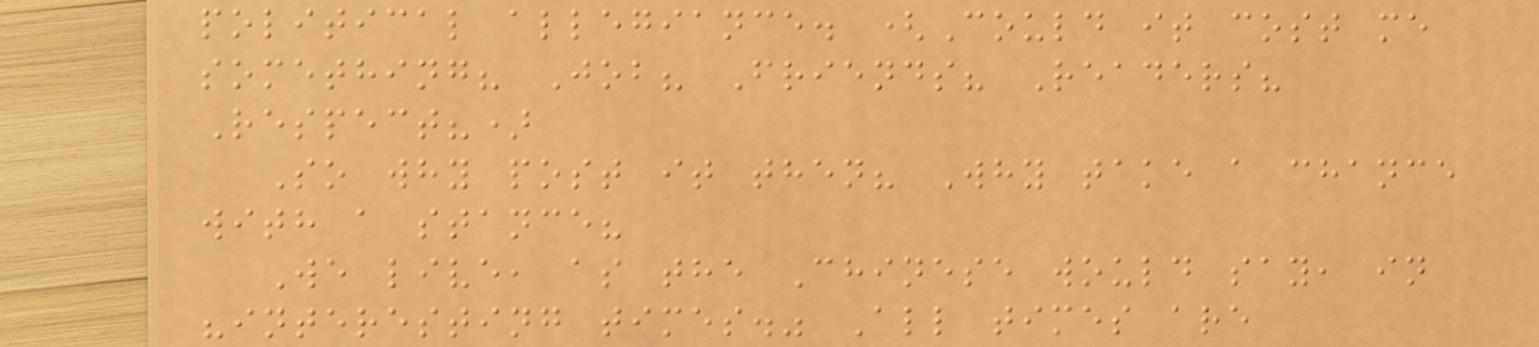political allegiance. (Could it cost me
something? Job? Friends? Readers?
Respect?)
So why post it then? Why take a chance
with a stance?
We live, as the Chinese would say, in
"interesting times." All times are
